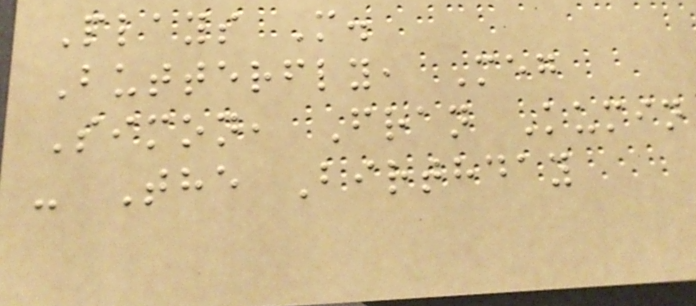Plays M.
Butterfly, Meg
Simon, Fran Kumin
- The Birthday
